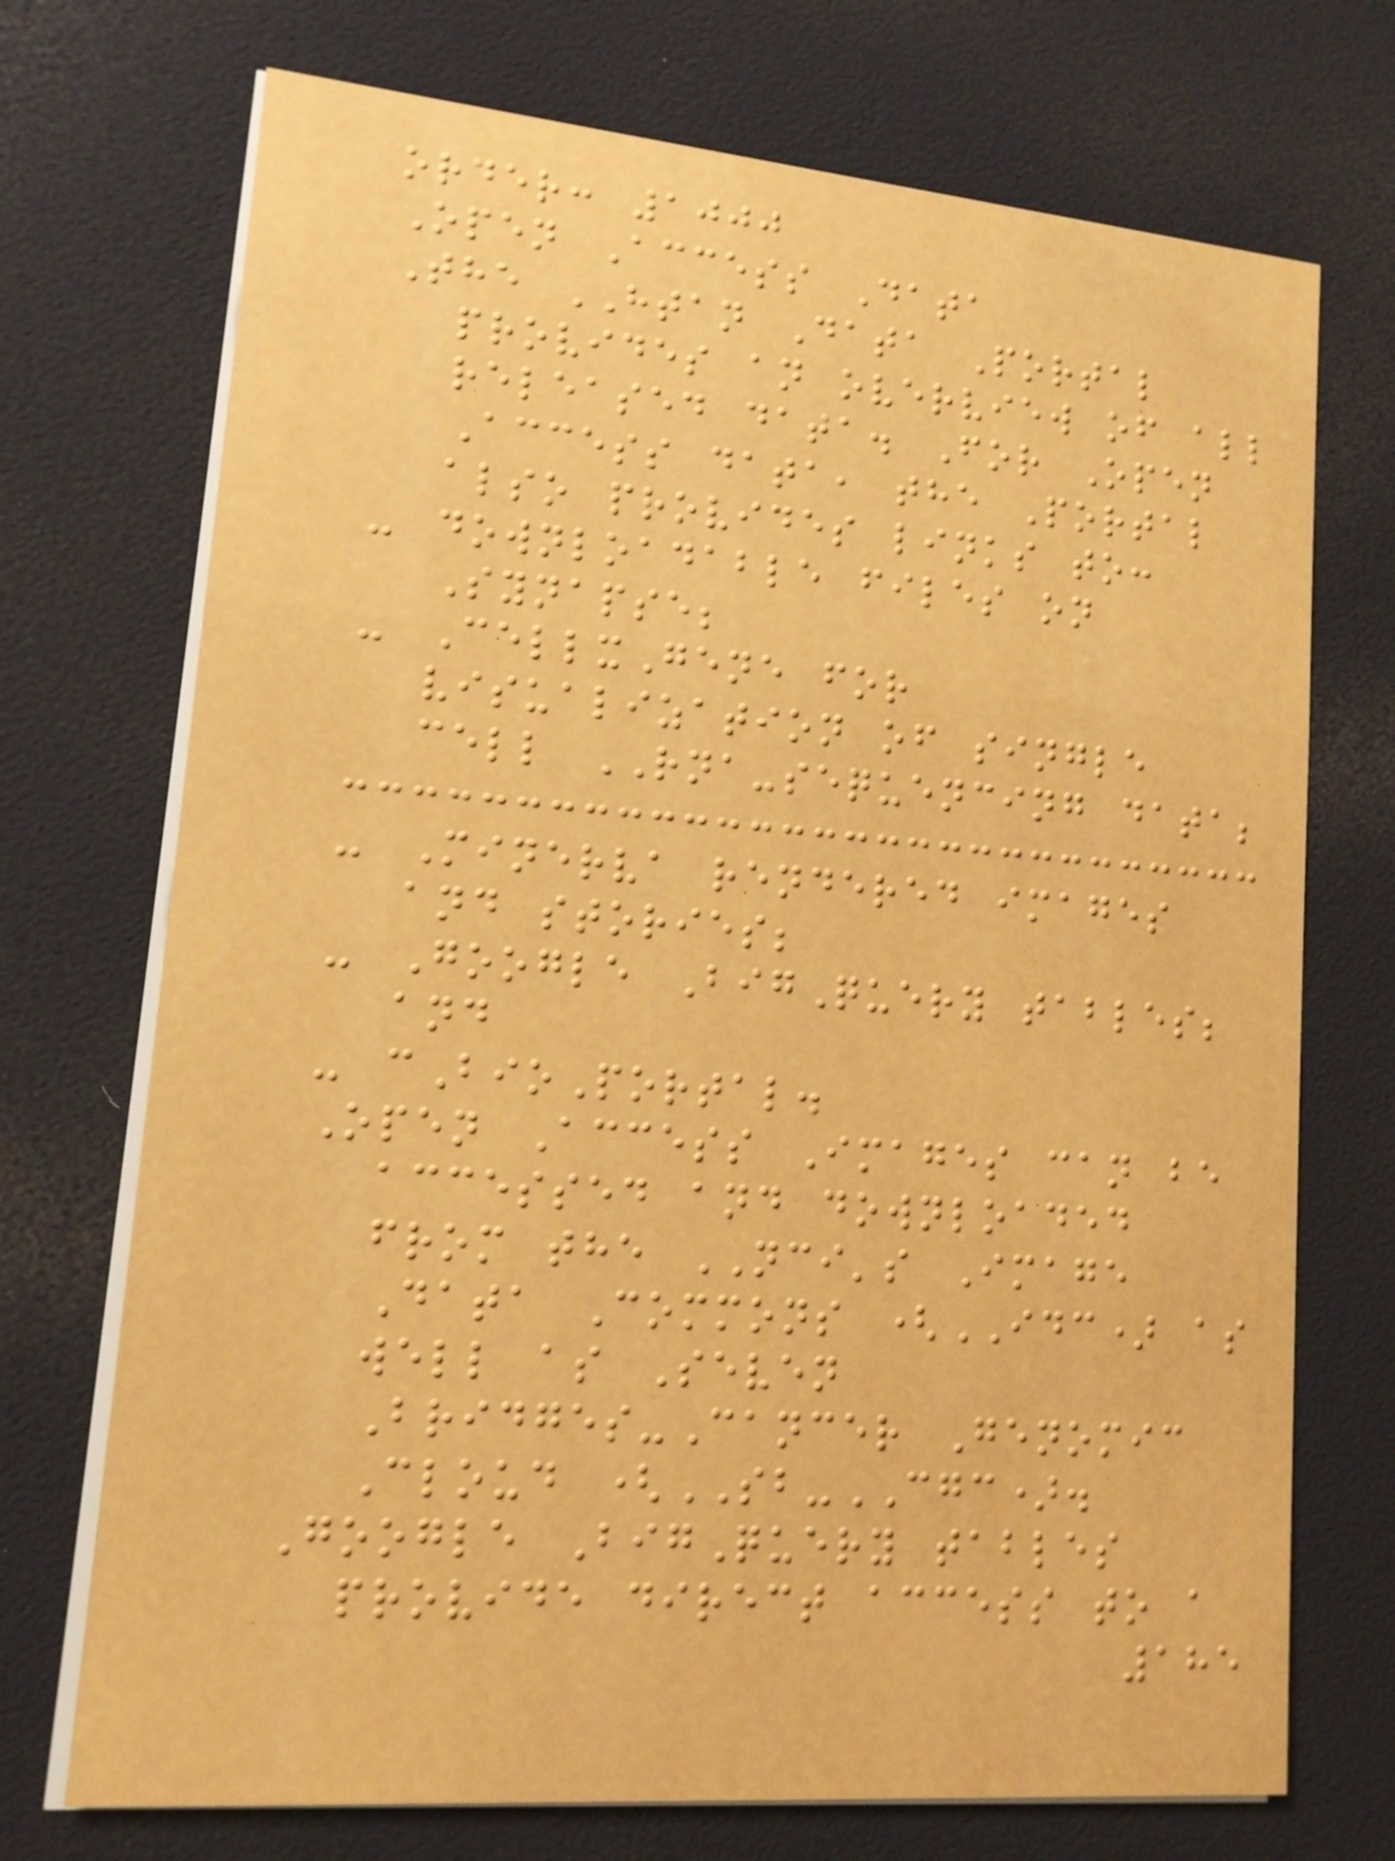order: 1000
Open Access Data
The HTAN Data Portal
provides an overview of all
released data. For Open
Access data, the Portal
also provides links to:
- downloadable files on
Synapse;
- CellxGene for
visualization of single
cell RNA-sequencing data;
- Minerva rendered images
and stories;
- Google BigQuery tables;
and
- cBioPortal.
Open Access Images can be
accessed and downloaded
from the NCI's Image
Data Commons (IDC) as
well as Seven
Bridges-Cancer Genomic
Cloud (SB-CGC).
Google BigQuery tables
provide direct access to a
185
